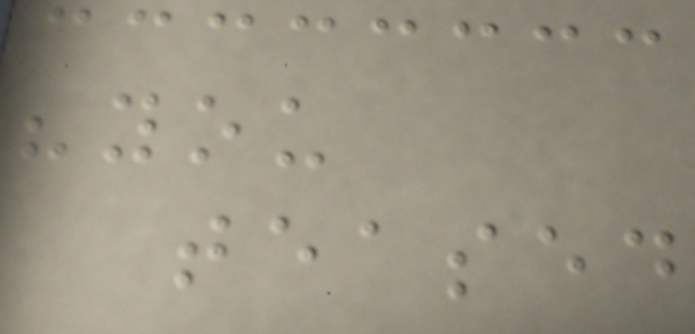"you
teased
